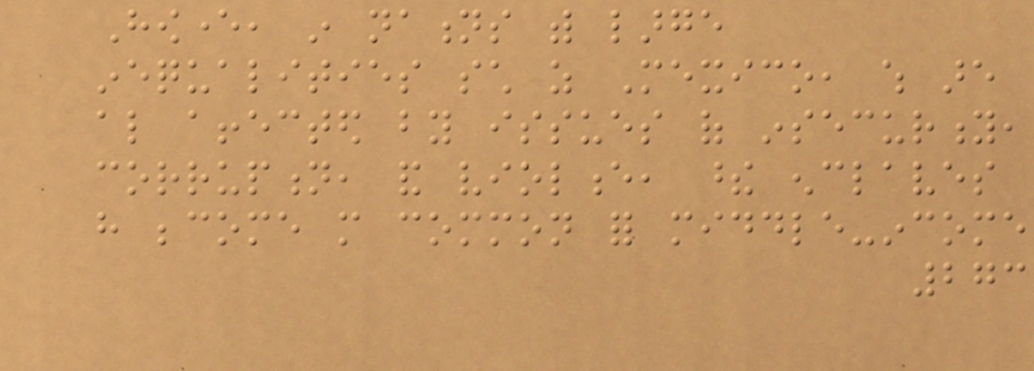However, in nations with large
inequalities such as Mexico, which are
also affected by issues of insecurity,
corruption, and violence, these enclaves
have become more common for middle-income
273
